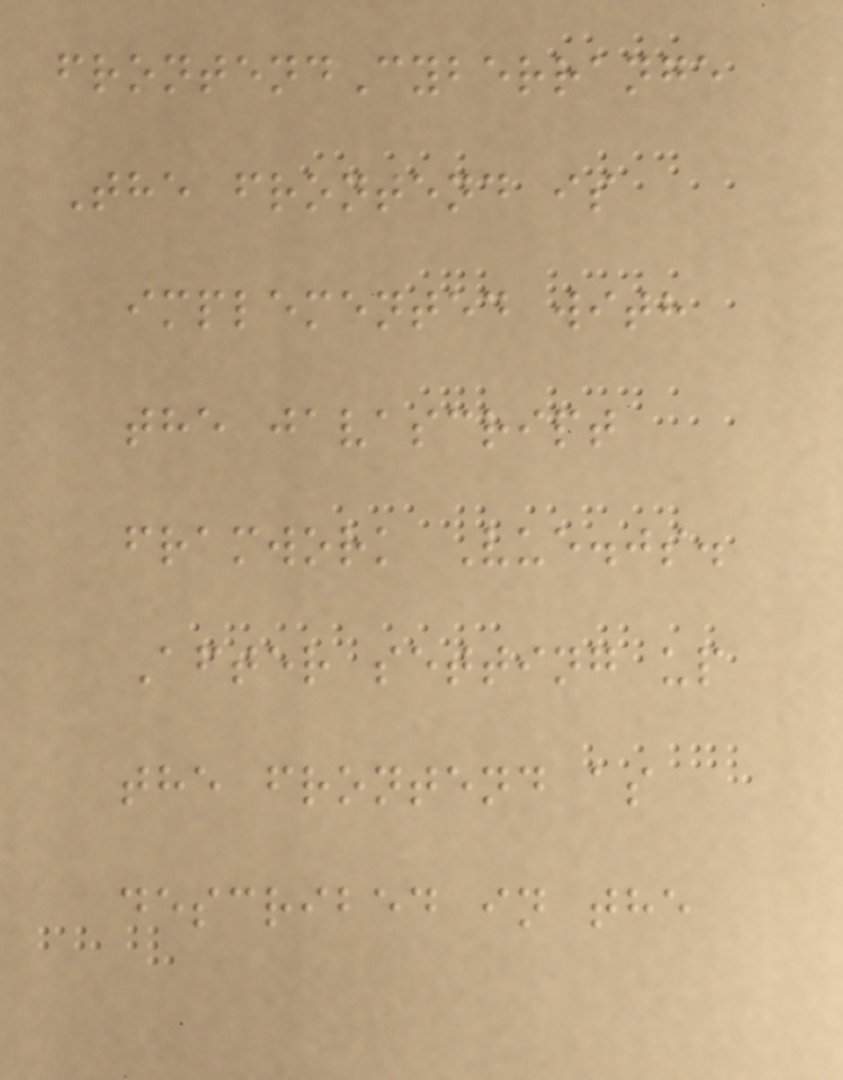frontendCyberrange
The frontend is
implemented with
the javascript
framwork Vue.js.
After setting up
the frontend as
described in the
